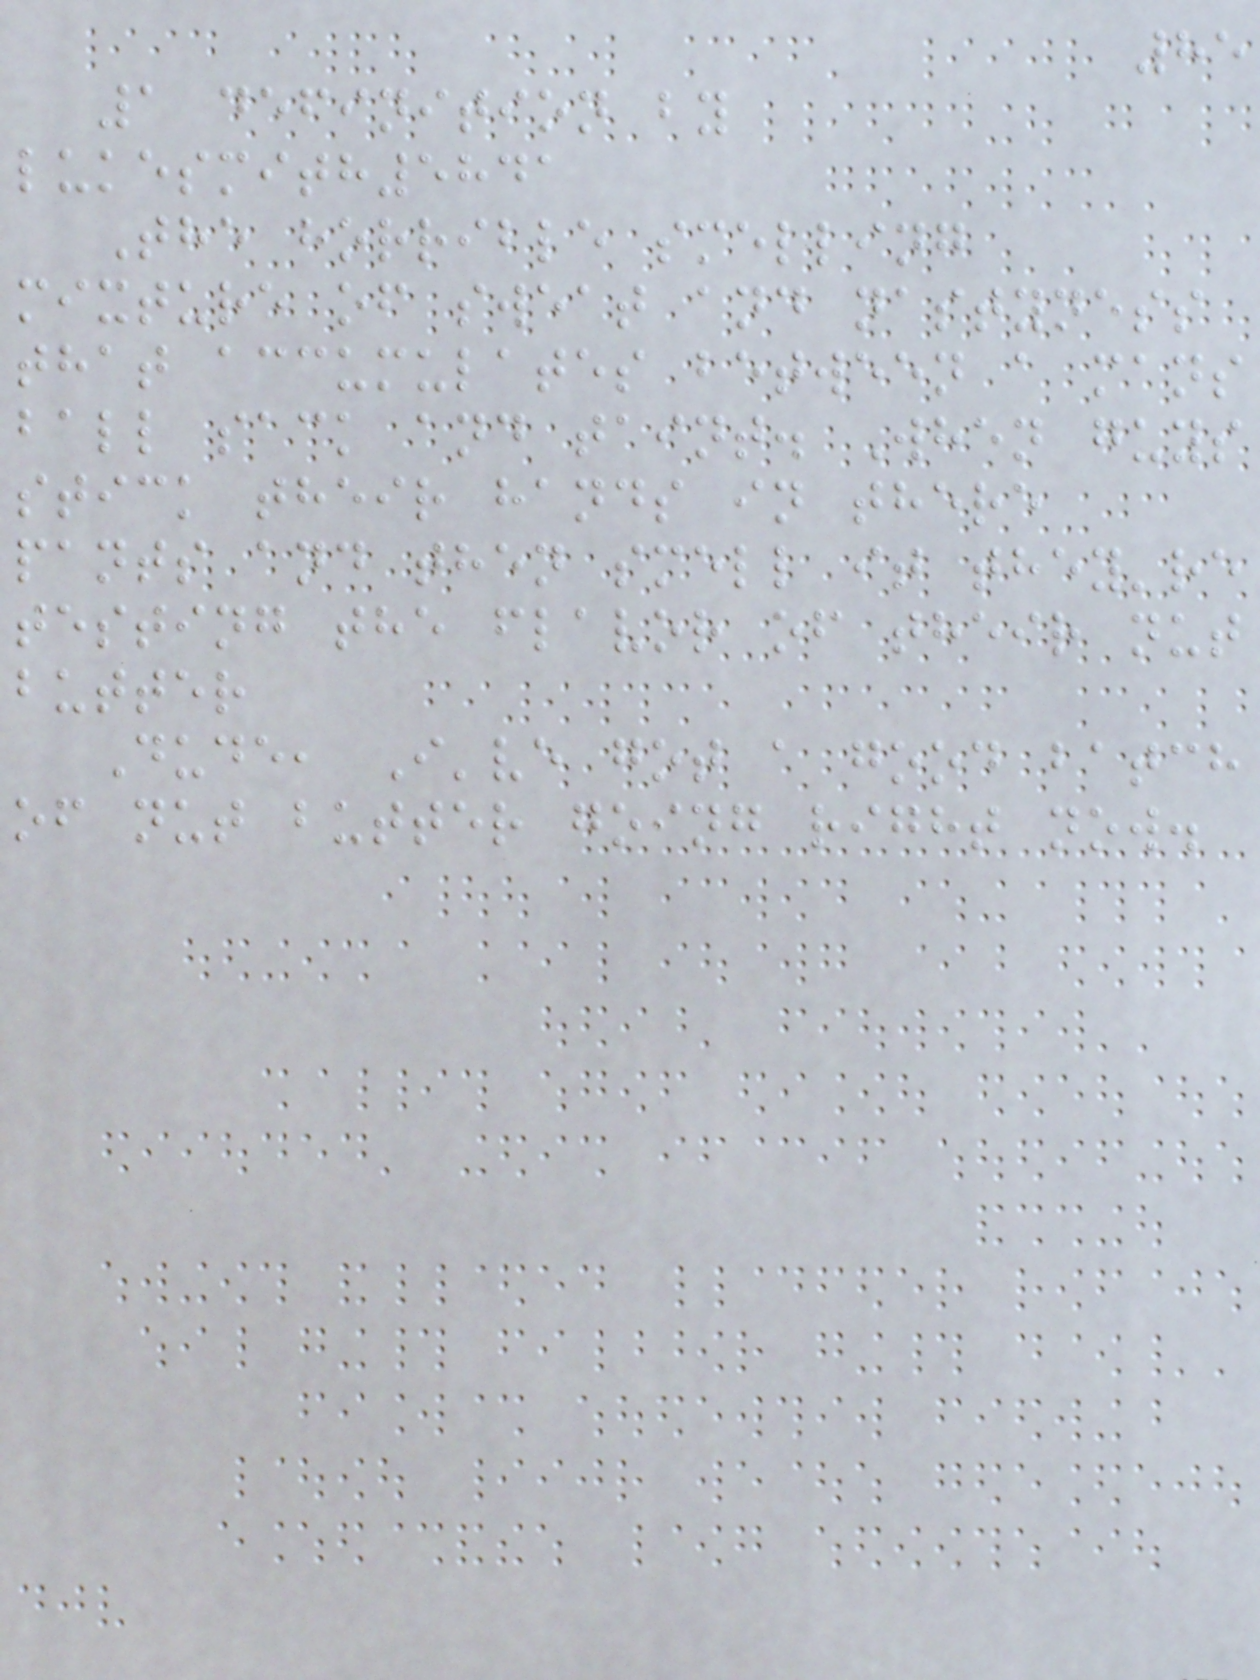85
1 definition by
lukesmith5841
The horrible smelling
mixture of sweat and nastyness
that accumulates between a mans
ball sack and taint. When guys
stick their hands in there
pants and then smell it they're
testing the flavor of their nut
butter
Dude, I've got a good batch
of nut butter going right now.
